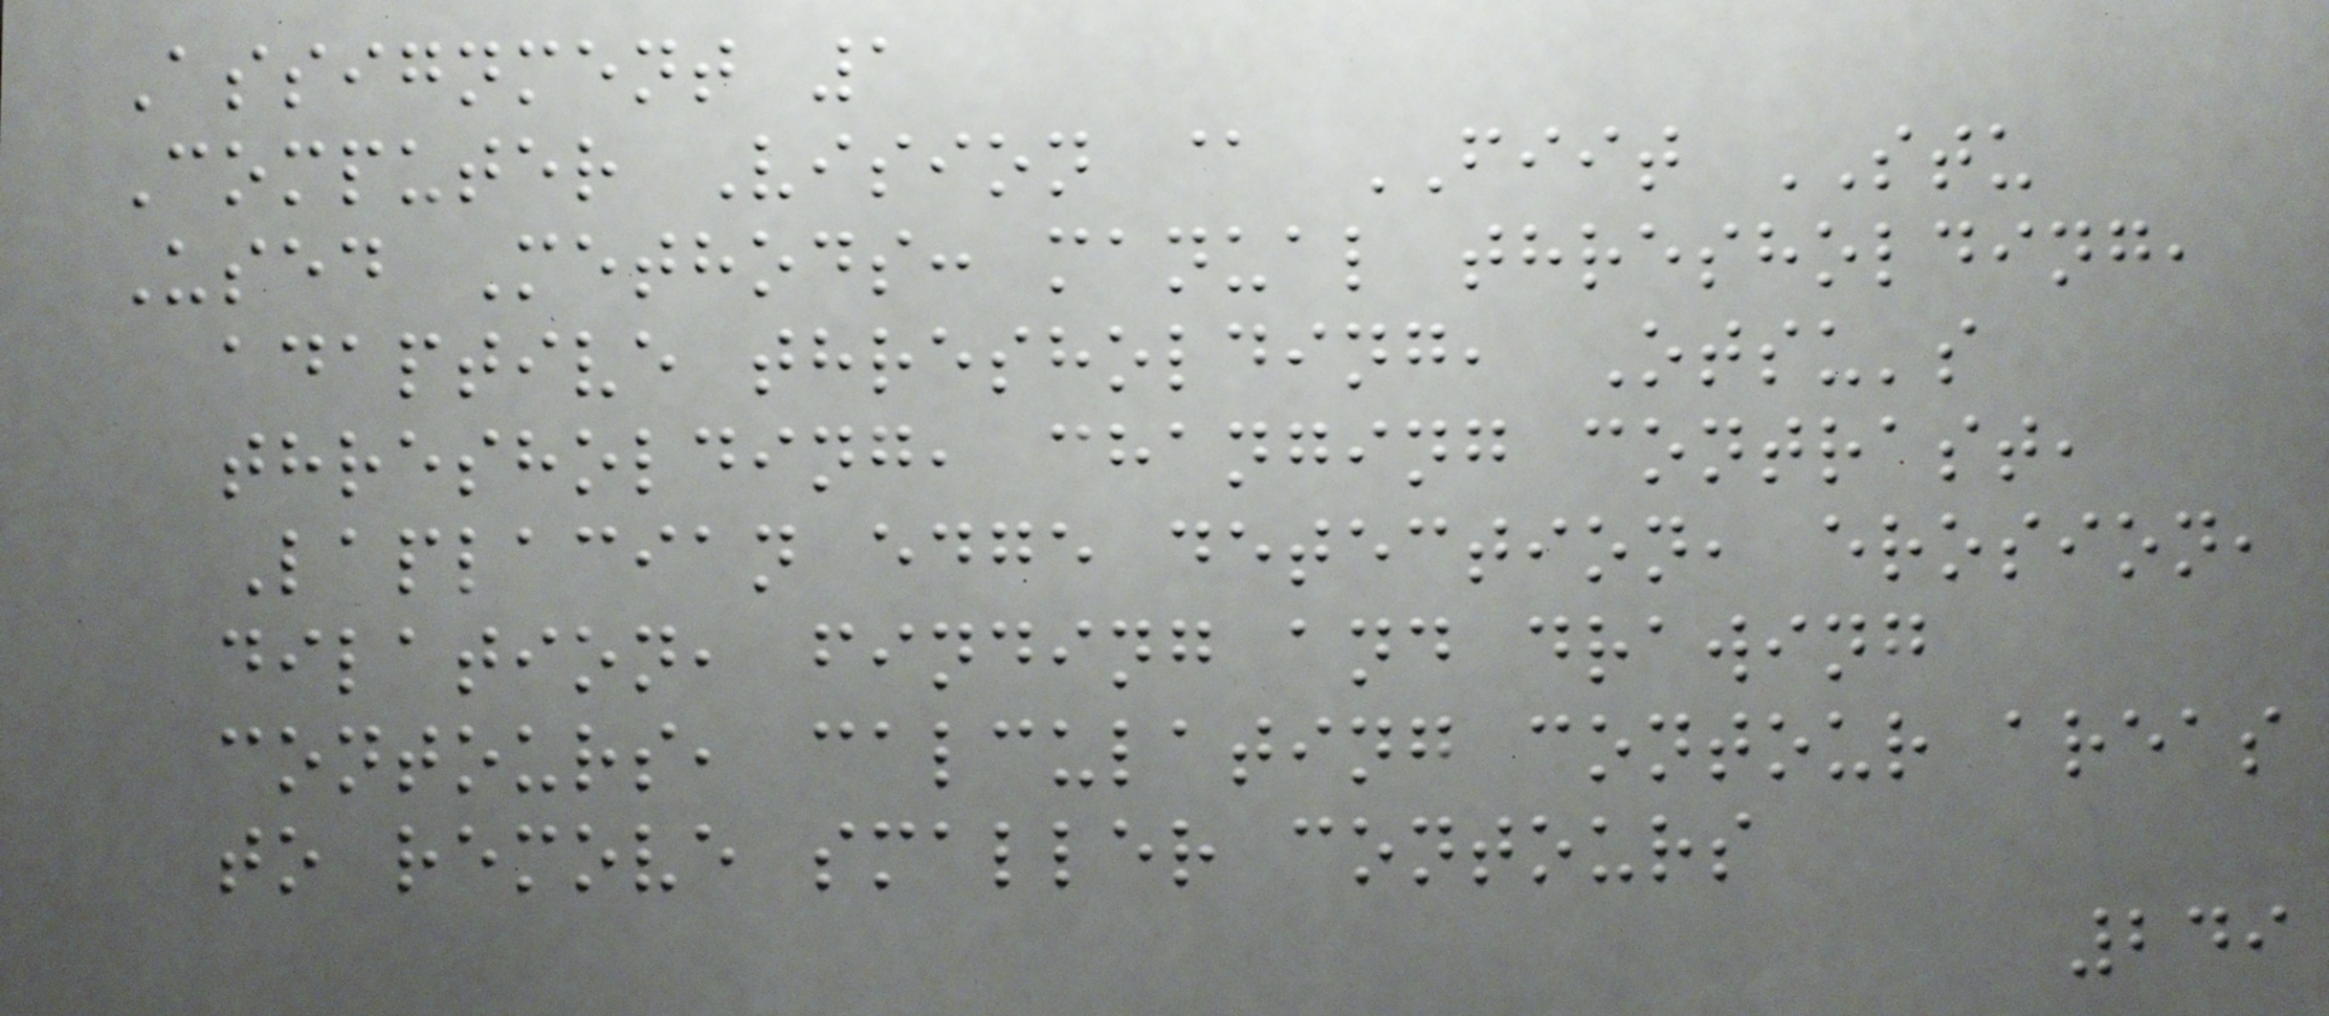Assignment 1
Computer Vision @ FIIT STU
Used Methods: manual thresholding,
adaptive thresholding, Otsu's
thresholding, changing contrast,
Laplacian edge detection, erosion,
dilation, finding and drawing
contours, calculating contour areas
to remove smaller contours
249
